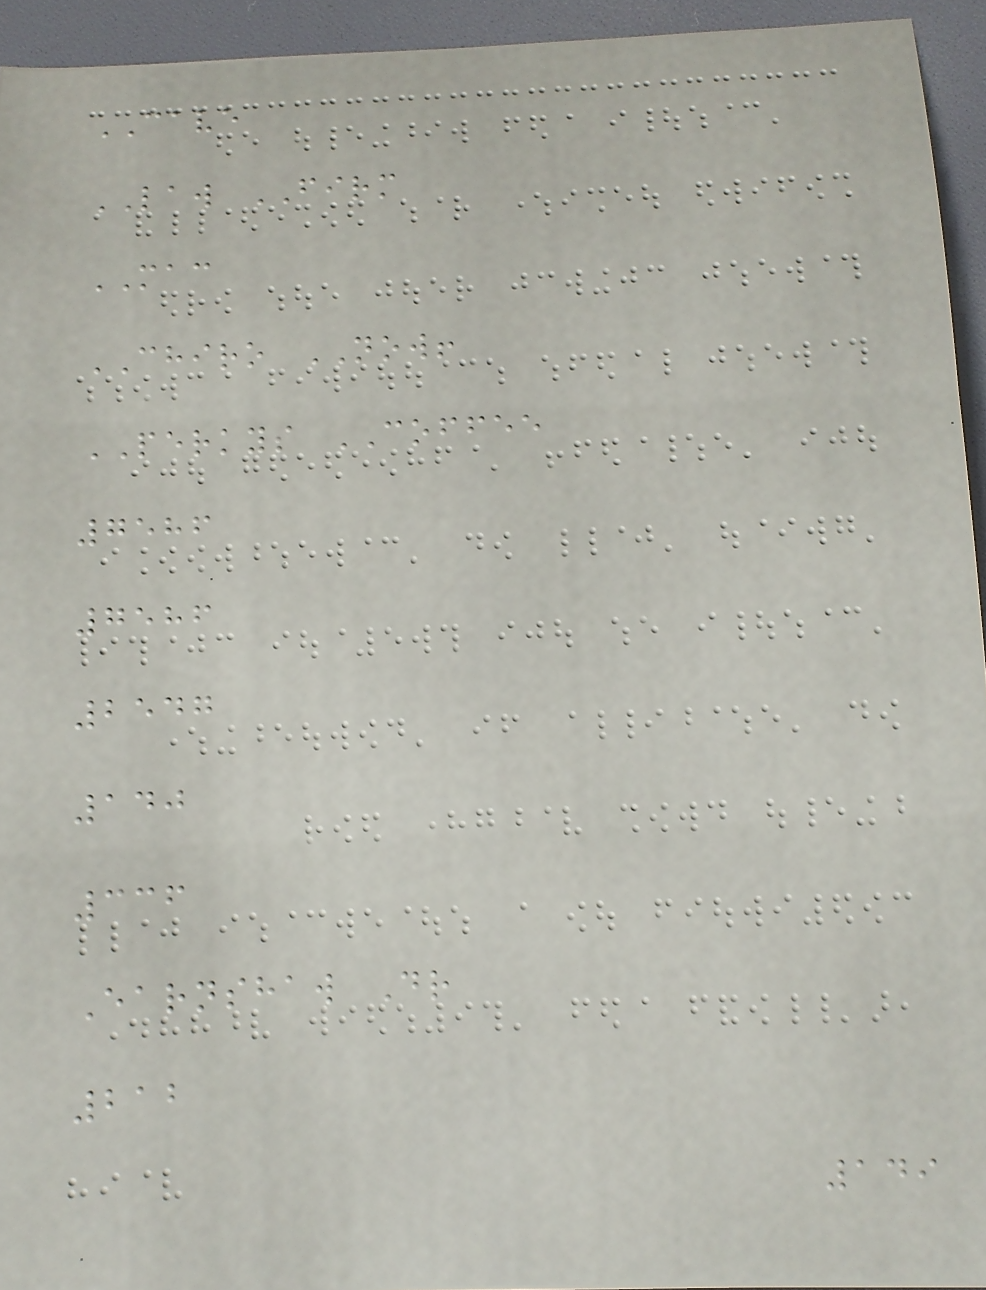CAVE
LAW FIRM
MAC
CHIRO NOW!
PERKYS COFFEE
7586
7586
2547
140
336
Earnshaw Dr
212
149
